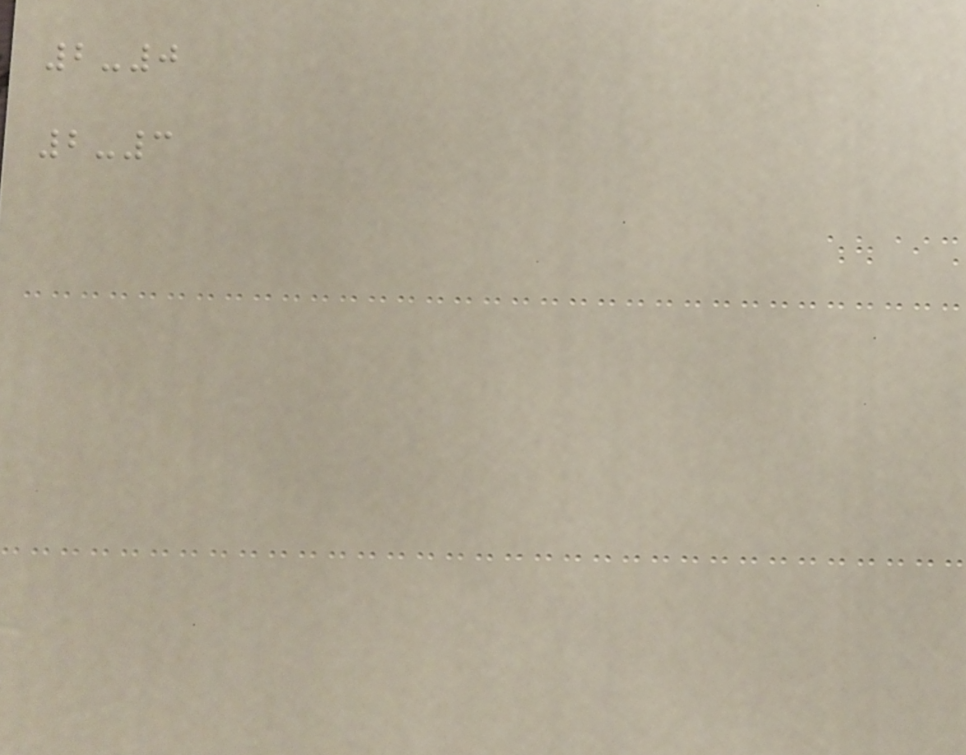2-0
2-3
